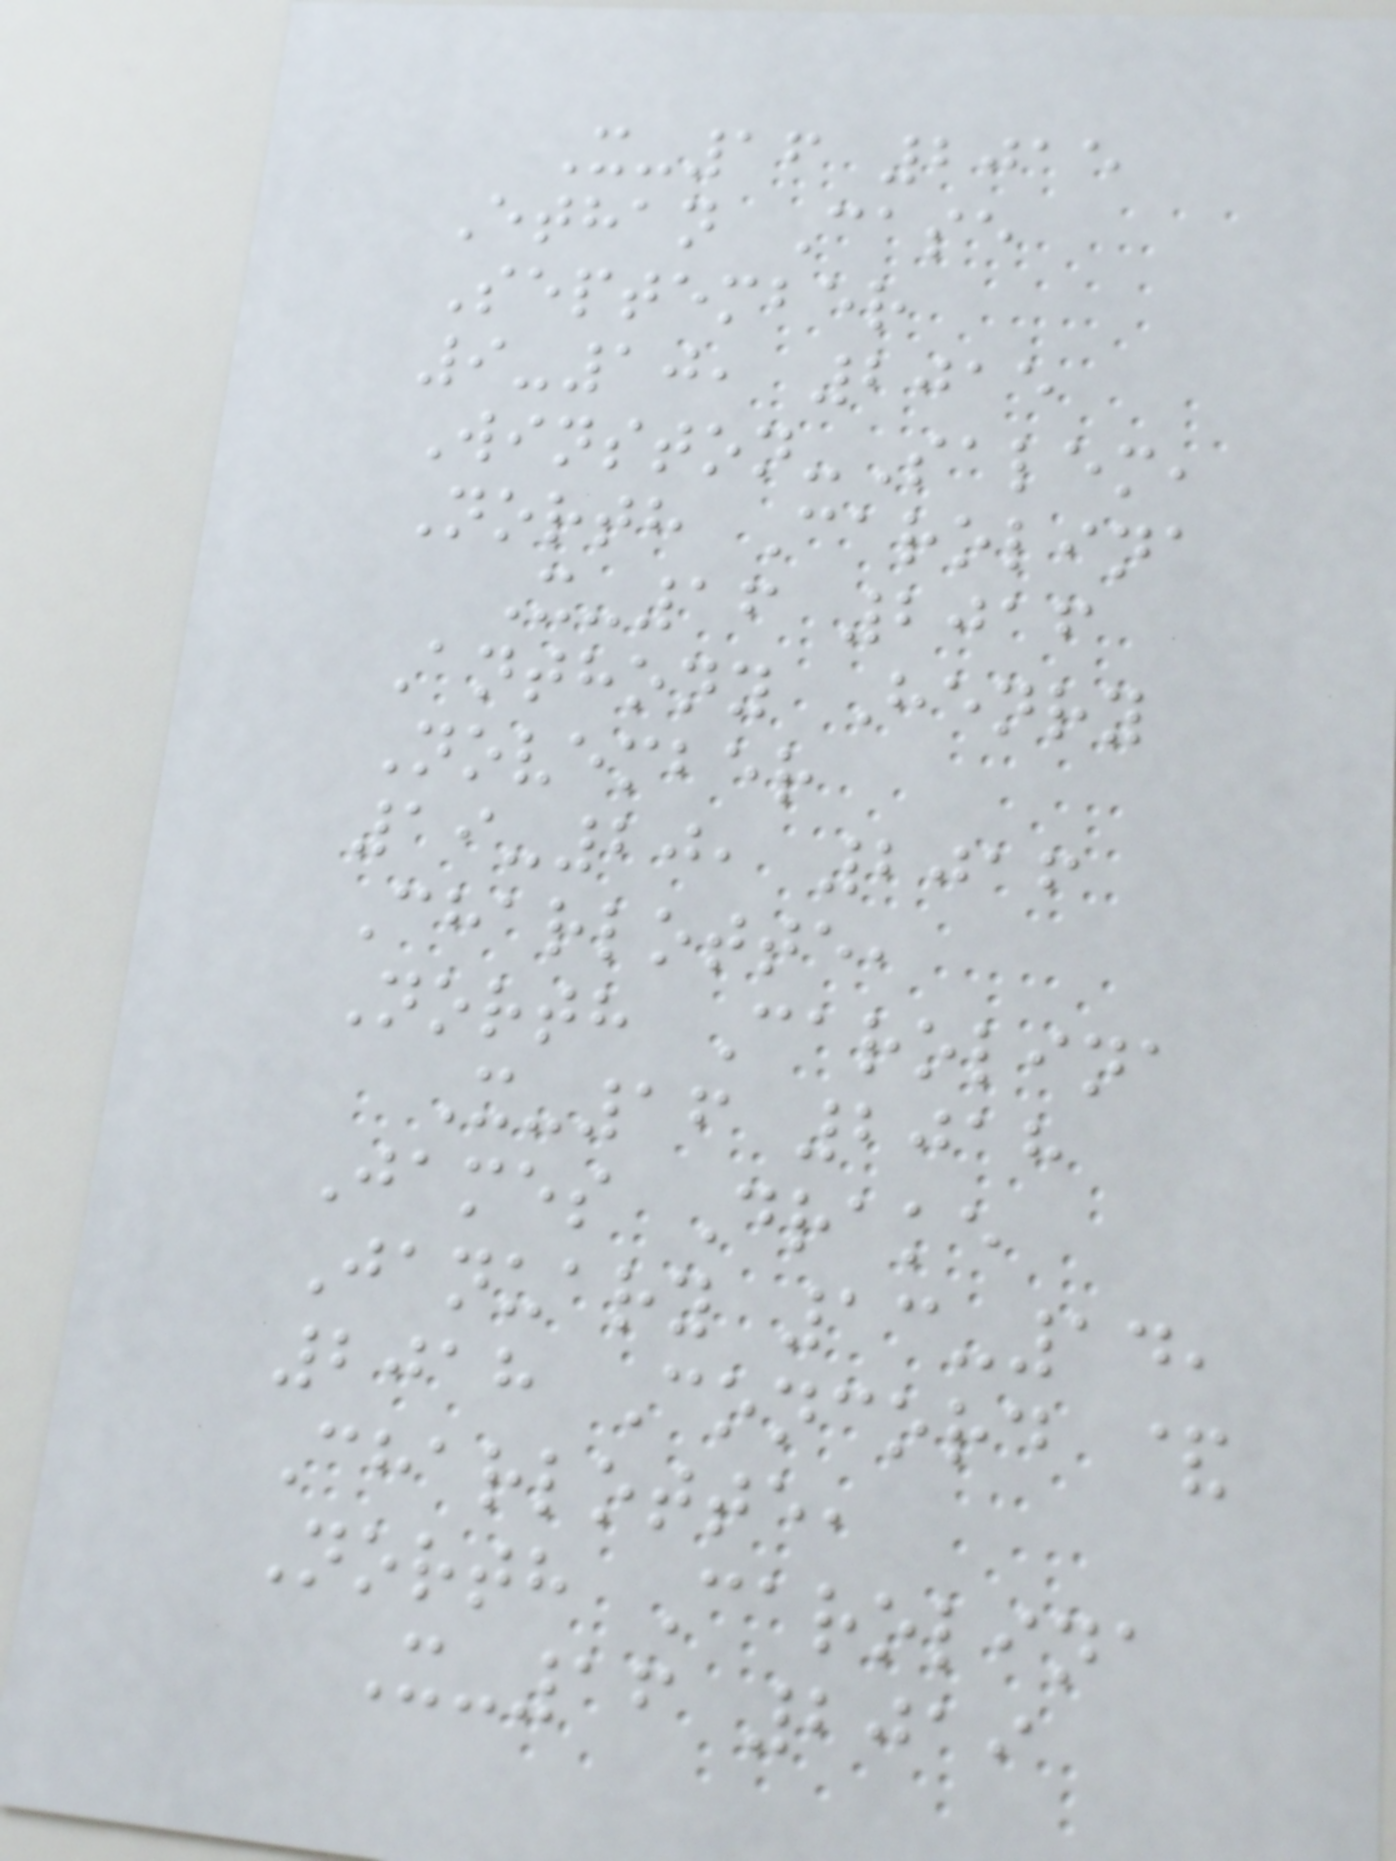X-16 2015
Ethan Case
September
9-10, 2015
Winston-Salem,
North Carolina
X-16 2016
Anthony Henry
November
19-20, 2016
Charlotte,
North Carolina
X-16 2018
James Drake
January 13-14,
2018 Concord &
Charlotte,
North Carolina
X-16 2019
